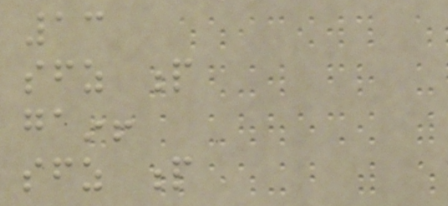13
sfz p
gain!
sfz p
